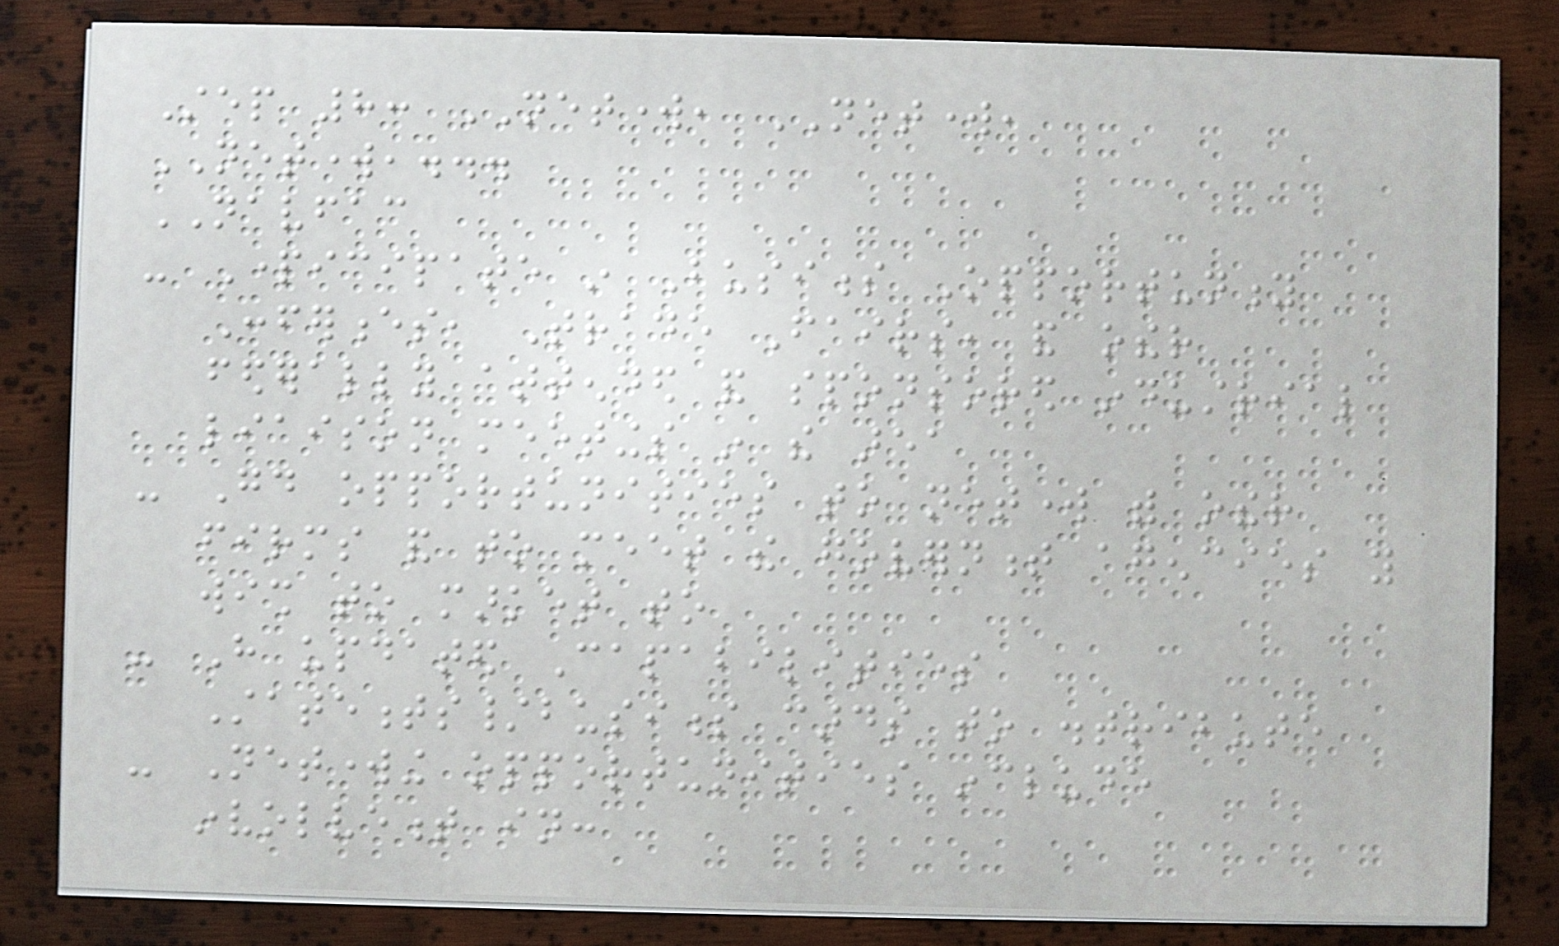Step 8: NETWORK, NETWORK,
NETWORK,...
NAVFAC
- Participate in Business Opportunity
Conferences, Trade Fairs, and other
federally attended and sponsored industrial
liaison meetings in the area
- Good opportunities to network with other
firms and to meet the government agencies you
wish to market to
- Have updated Capabilities
Statements/business cards to distribute
- Networking opportunities include
involvement in:
